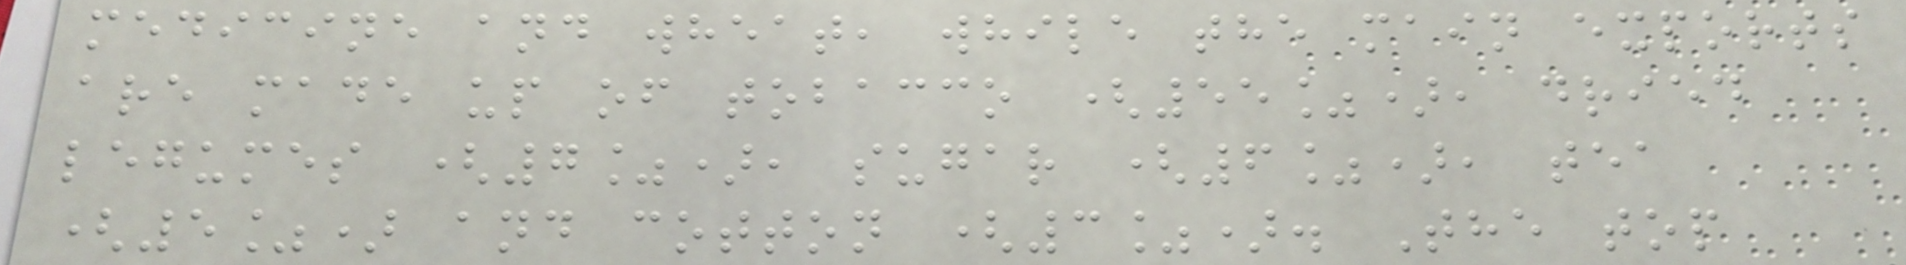medicine and wheat, while the main exports
are made up of tobacco (55%), dried
legumes (7%), sugar (6%), tea
(5%) and cotton (3%). The top
